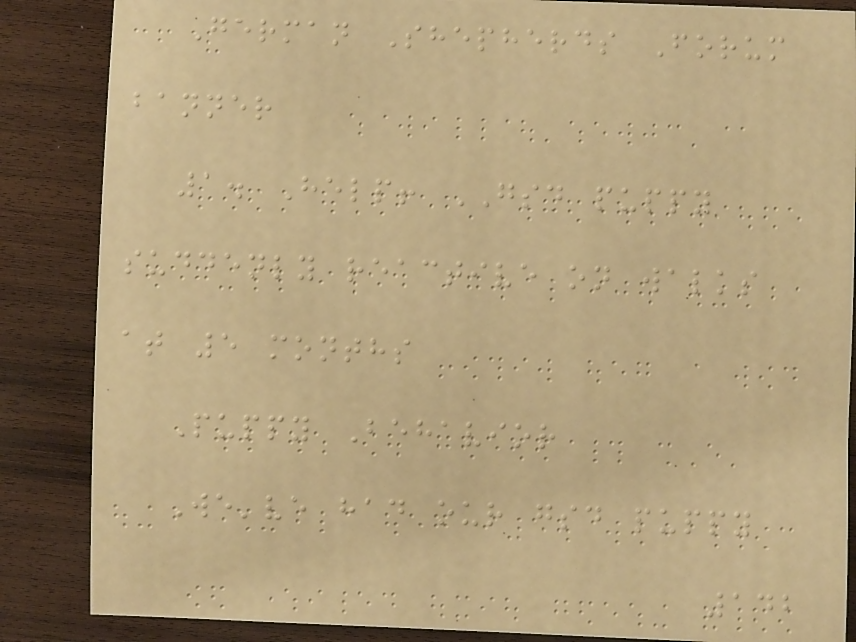German Shepherds Forum
banner
1. Help! GSD puppy
suddenly reactive on walks
at 5 months
Puppy Behavior
We've had our gsd puppy
142
